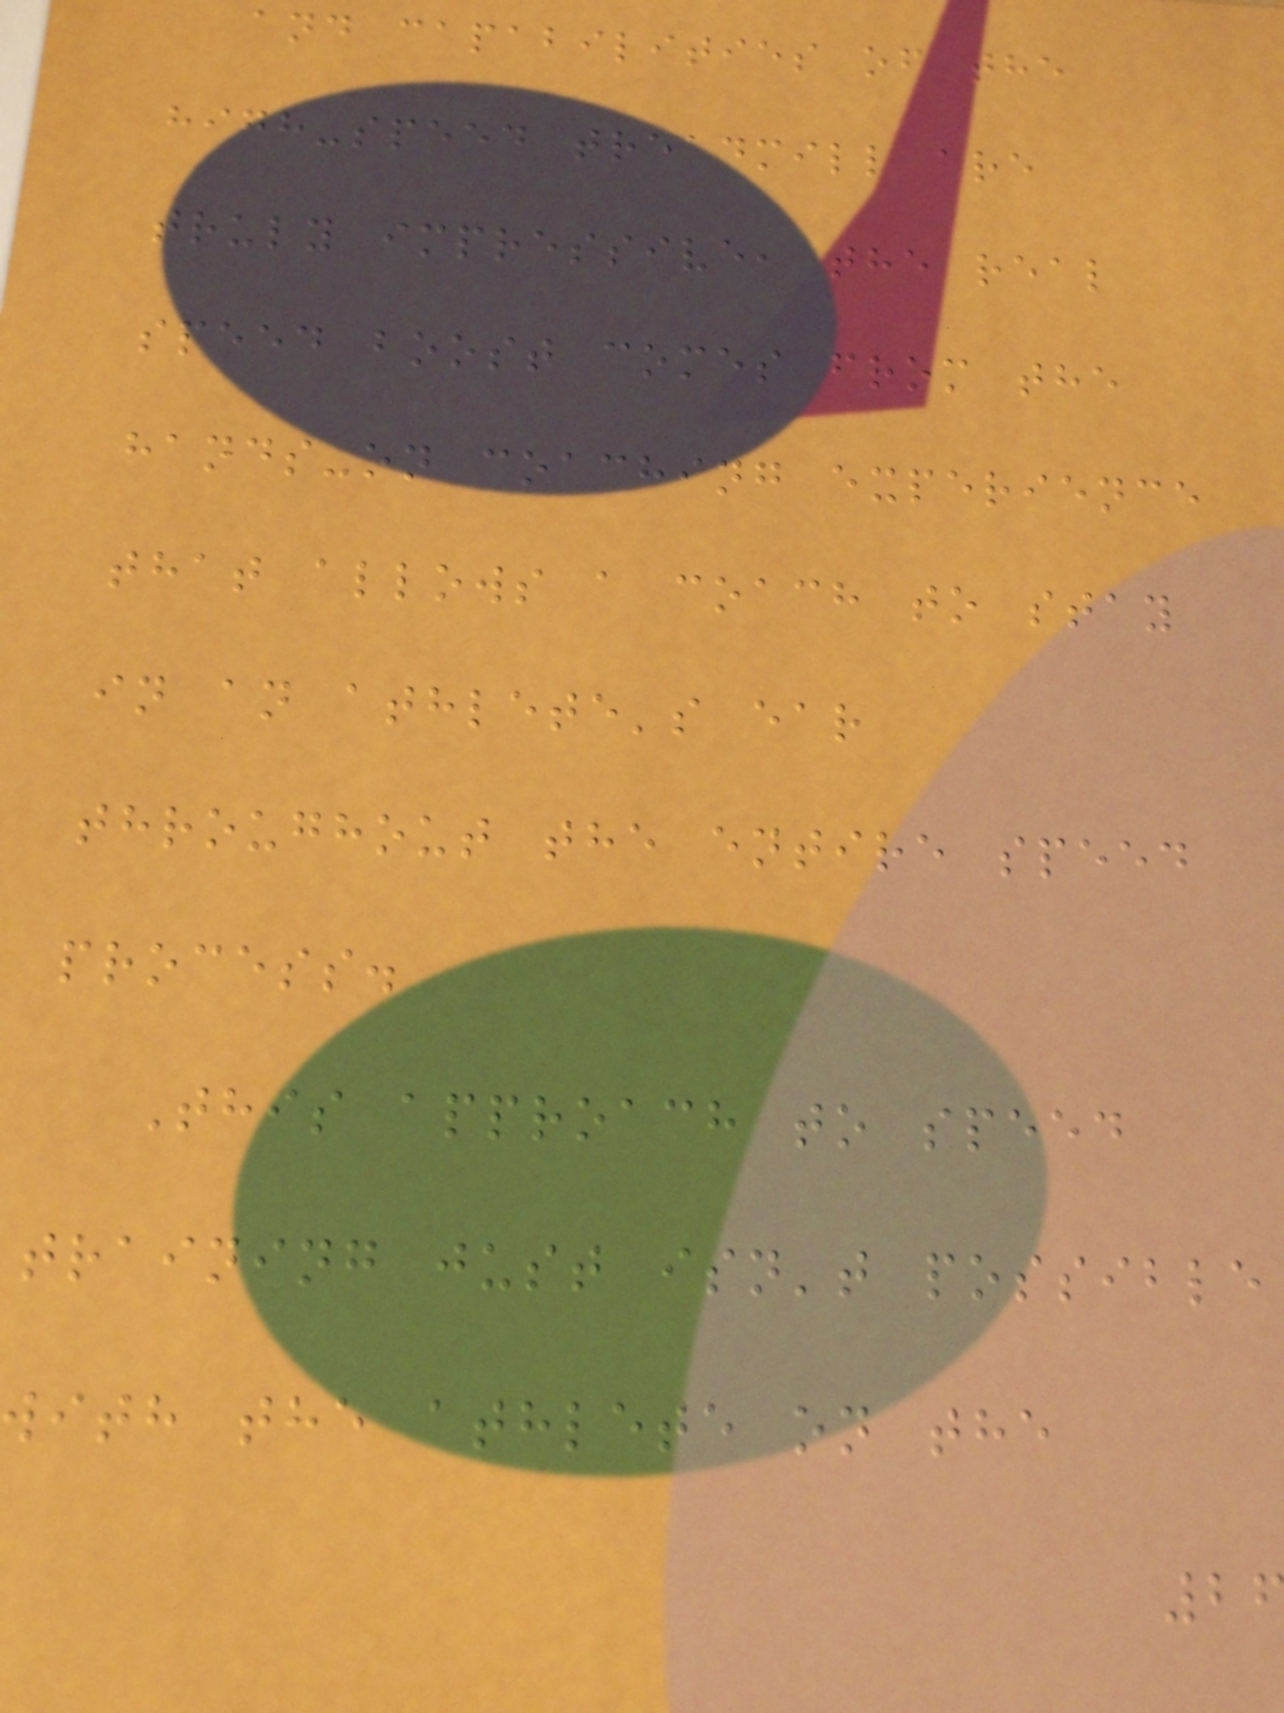and capabilities of the
high-speed treadmill are
truly impressive, the real
speed boost comes from the
hands-on coaching experience
that allows a coach to stay
in an athlete's ear
throughout the entire speed
process.
This approach to speed
training just isn't possible
ith the athlete on the
